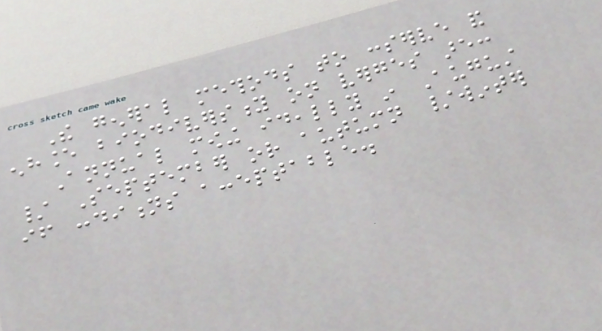The general methods to conserve and
enhance biodiversity on verges are:
Annual mowing ideally in August
/ September or autumn /winter
if conditions acceptable.
